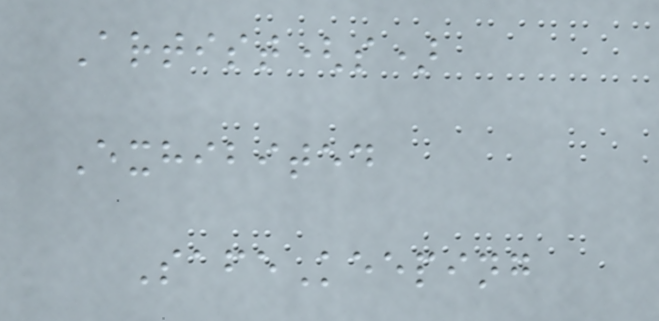Artist(s)
Exhibited
SafeKeeping
